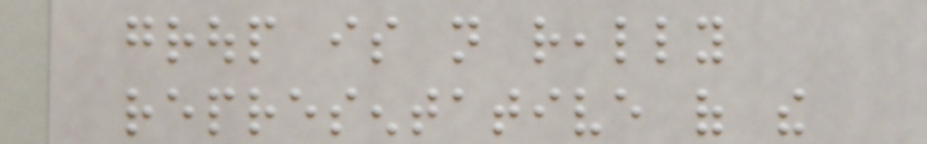group is not really
representative of the
